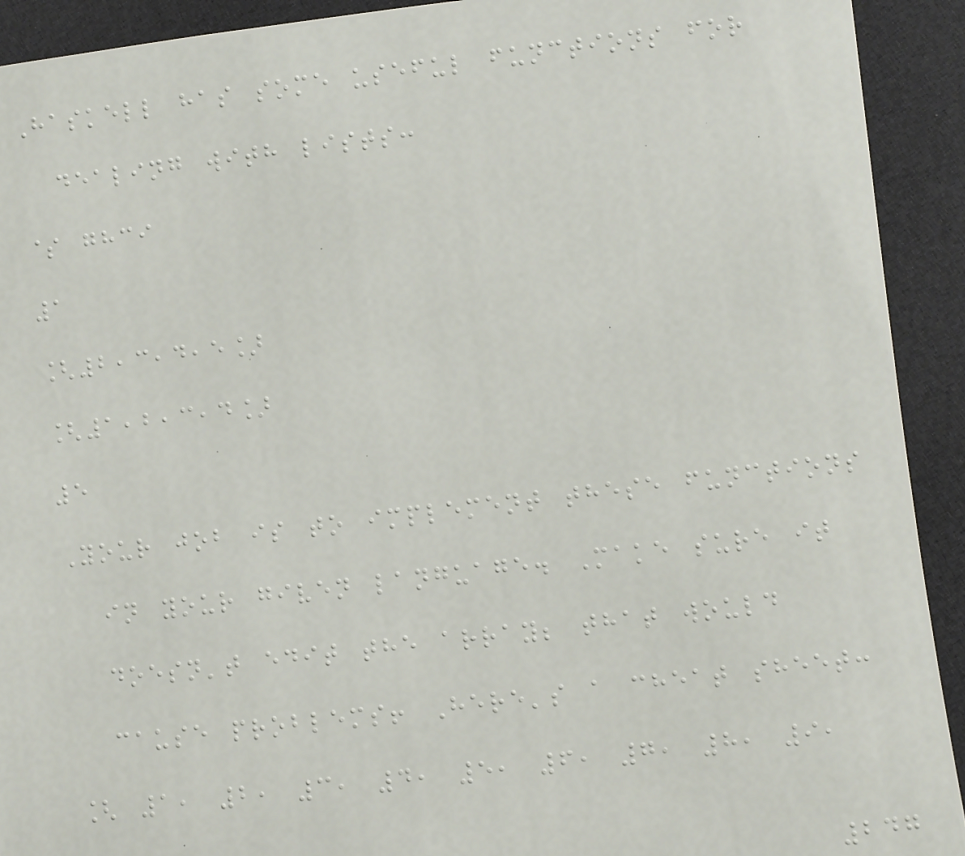Haskell has some useful functions for
dealing with lists:
$ ghci
1
[2,3,4,5]
[1,2,3,4]
5
Your job is to implement these functions
in your given language. Make sure it
doesn't edit the array; that would
cause problems! Here's a cheat sheet:
[ 1, 2, 3, 4, 5, 6, 7, 8, 9,
247
